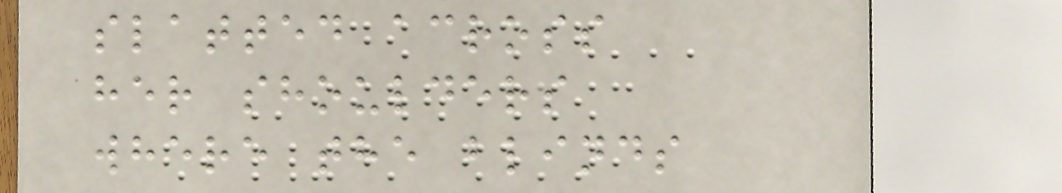slatted across
her shoulders
where the blinds
